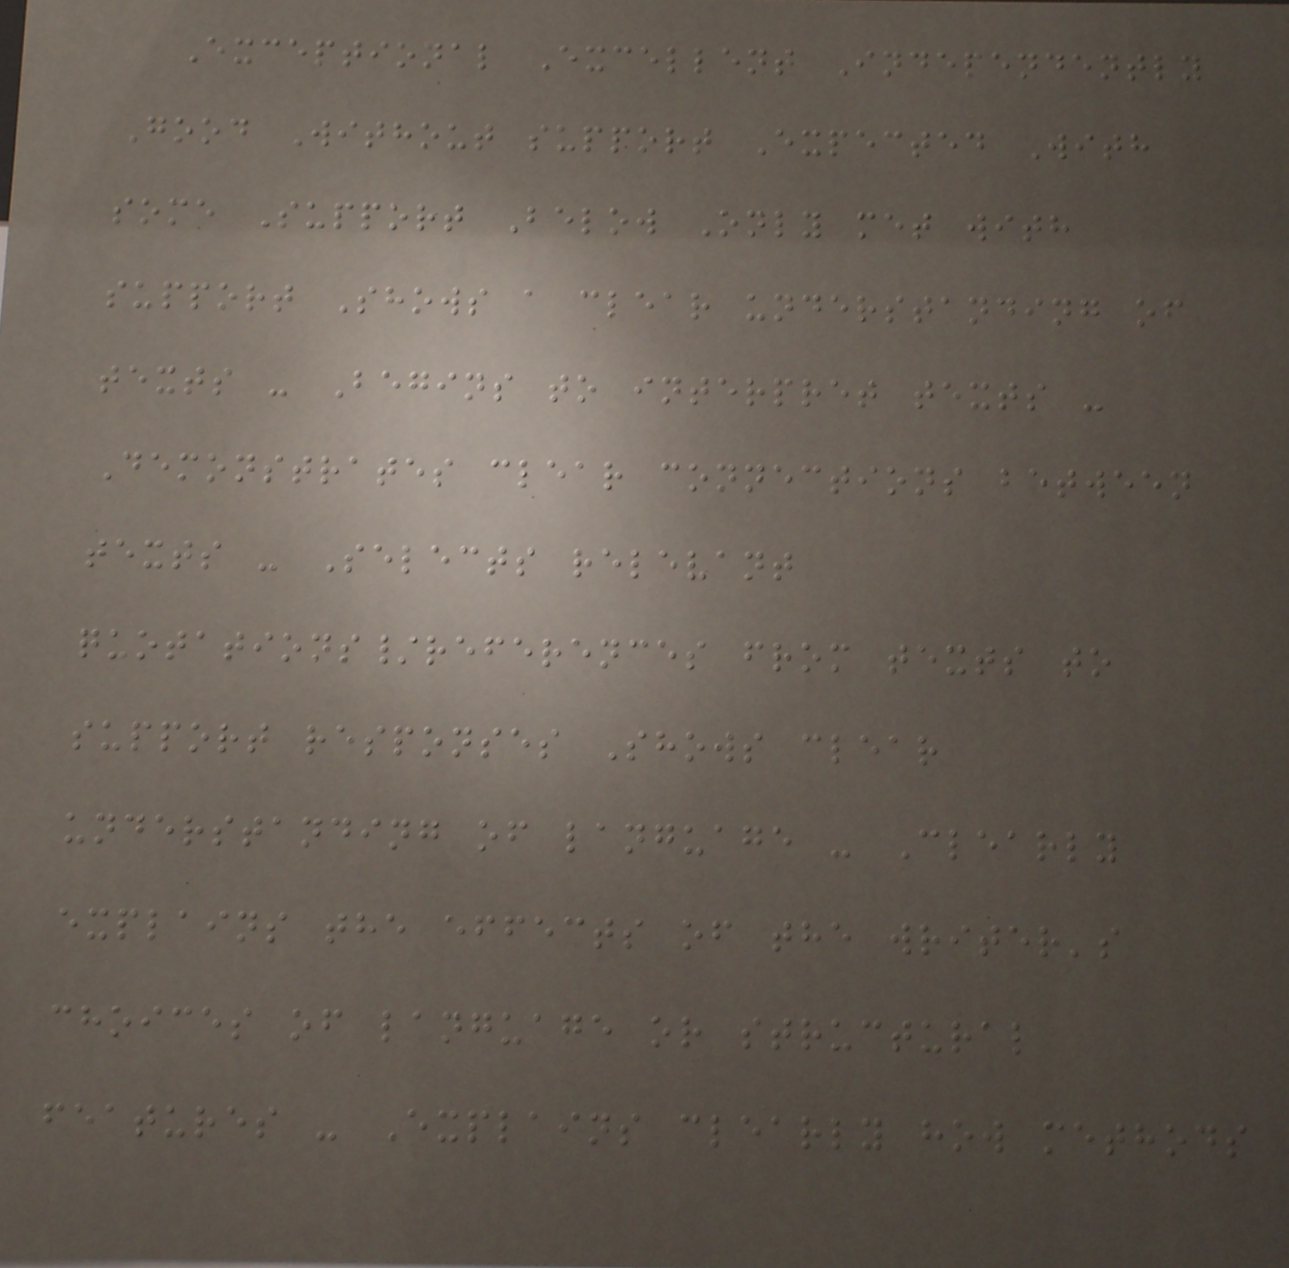Exceptional Excellent Independently
Good Without support Expected With
some Support Below Only met with
support Shows a clear understanding of
texts - Begins to interpret texts -
Demonstrates clear connections between
texts - Selects relevant
quotations/references from texts to
support responses Shows clear
understanding of language - Clearly
explains the effects of the writer's
choices of language or structural
features - Explains clearly how methods
